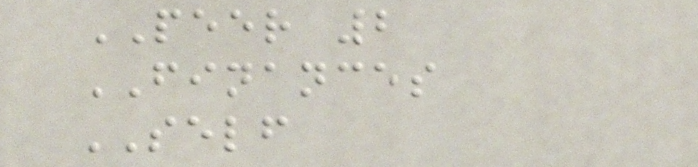PEER 2
FINANCES
SELF
